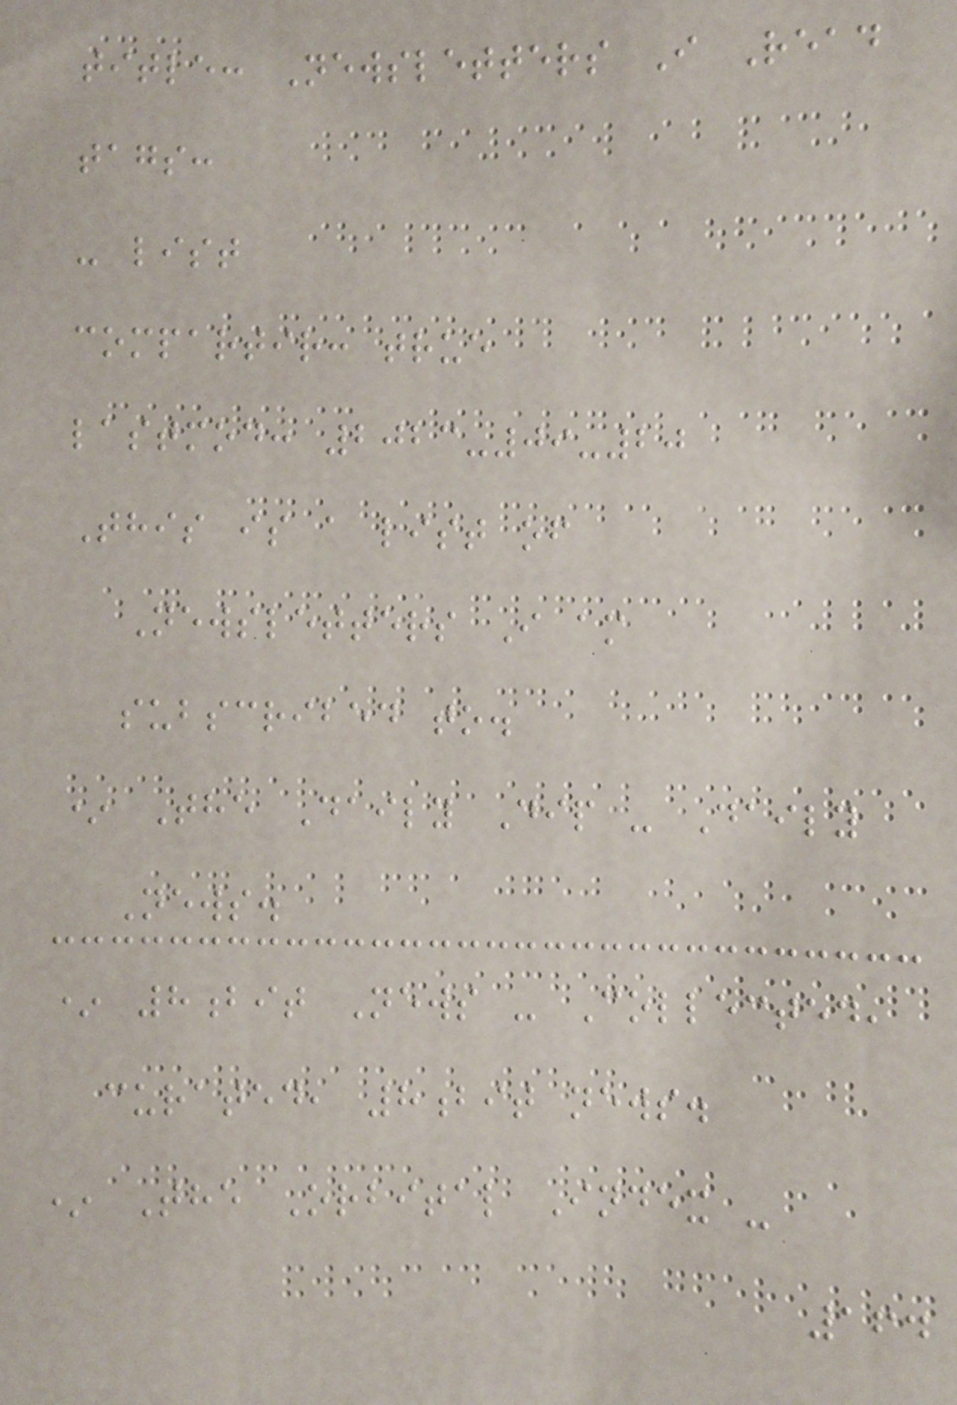title: Newsletters I Read
tags:
- list
compartir: true
lastmod: 2023-09-20
This is a list of
Newsletters I am
subscribed to.
* The Daily Dip - Daily
News.
* 8bit News - Collected,
curated, 8bit news.
* The Orbital Index -
164
